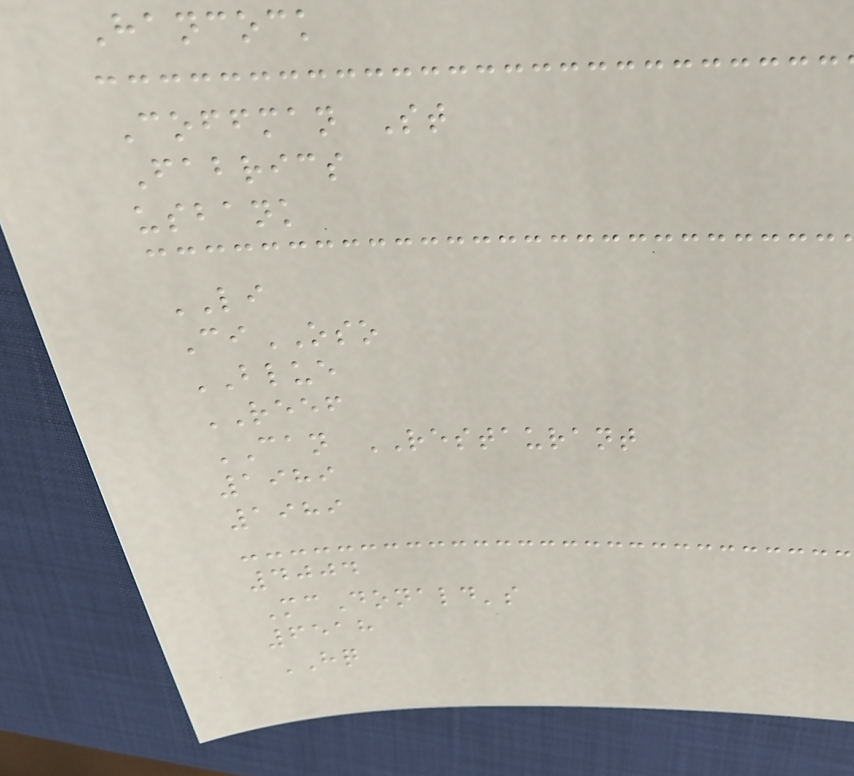Hancock
Coffman St
Fabrics
usbank
LI
CiOSO
BLUE
REEF
CAN RESTAURANT
1989
1989
4004
McDonald's
6518
HQ
